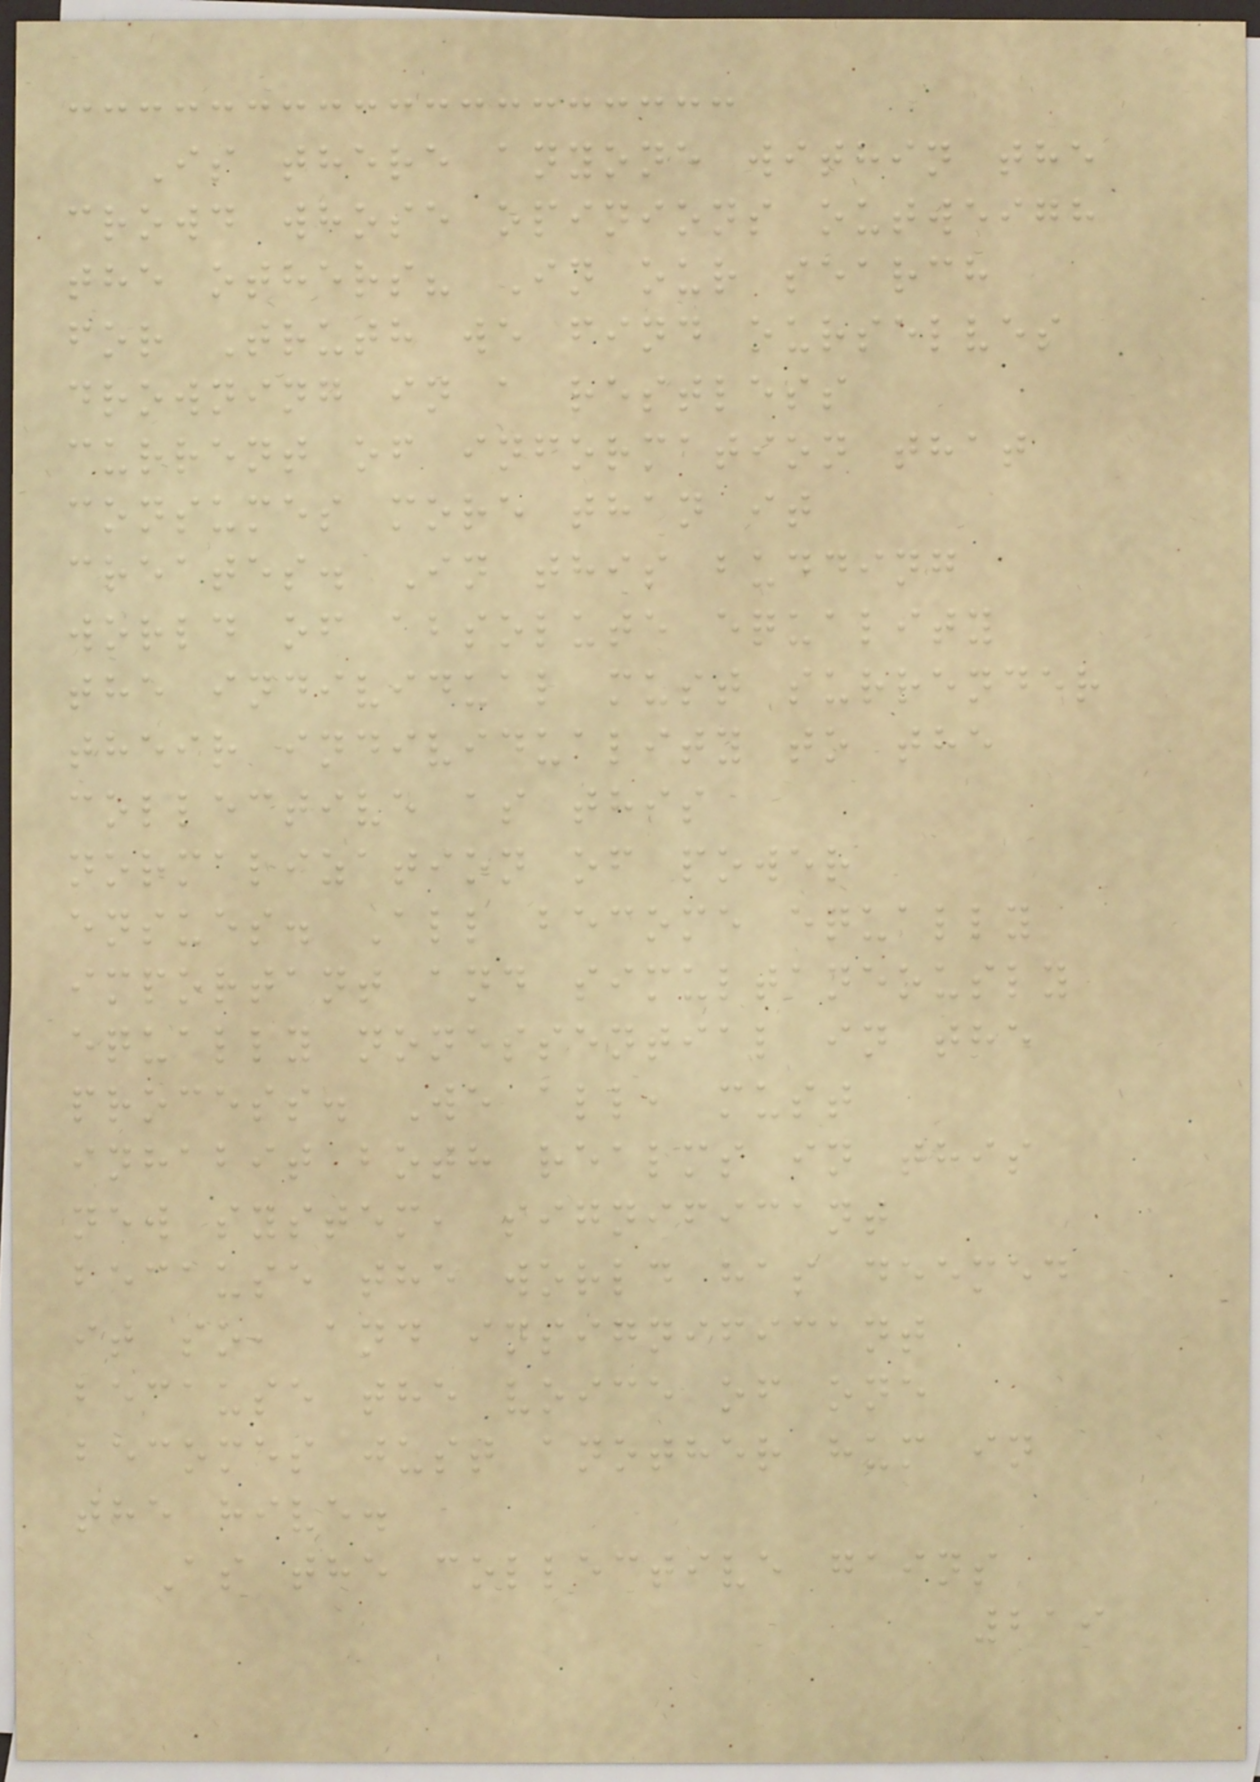Is there anyone within the
crowd whose opinions outweigh
the others? In our search
for Truth we find ourselves
drowning in a restless
current of information that
consumes more than it
creates. In this budding
world of absolute equality
the individual must surrender
their individuality to the
collective as this
normalization of power
ensues. All become equally
important and simultaneously
equally nonessential in the
process. We all, must
inhabit both realms in this
new system, significant
because the world has deemed
it so, and insignificant
because the voice of one
becomes just another hum in
the hive.
As the collective gains
219
